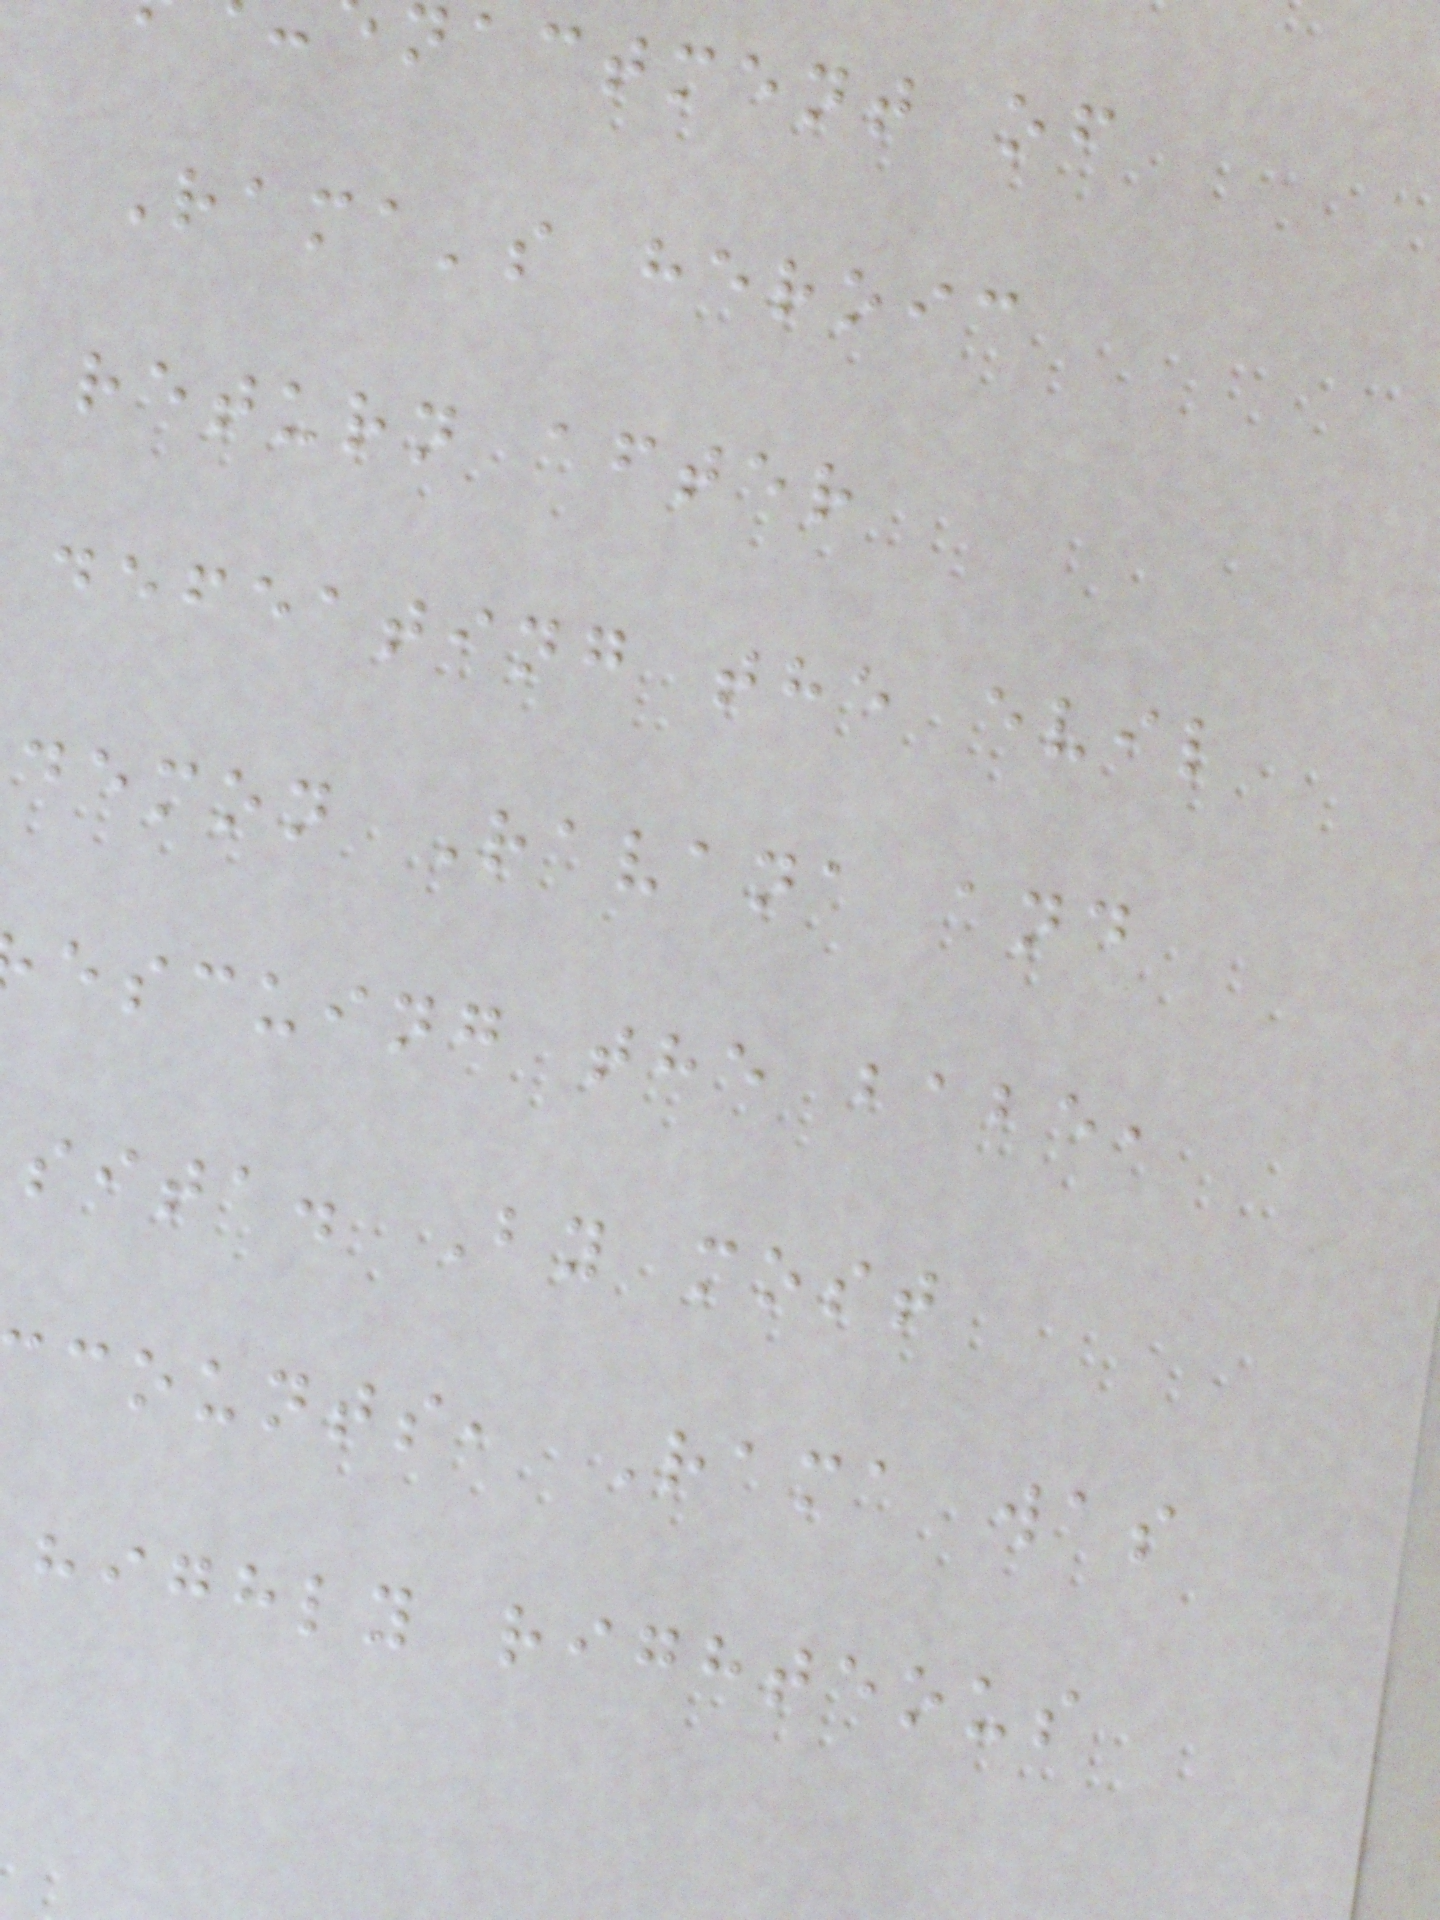nactment of
Rama's heroic
return after
defeating the evil
demon Ravana and
escuing the babe,
sita. By most
counts, Rama was
highly righteous
